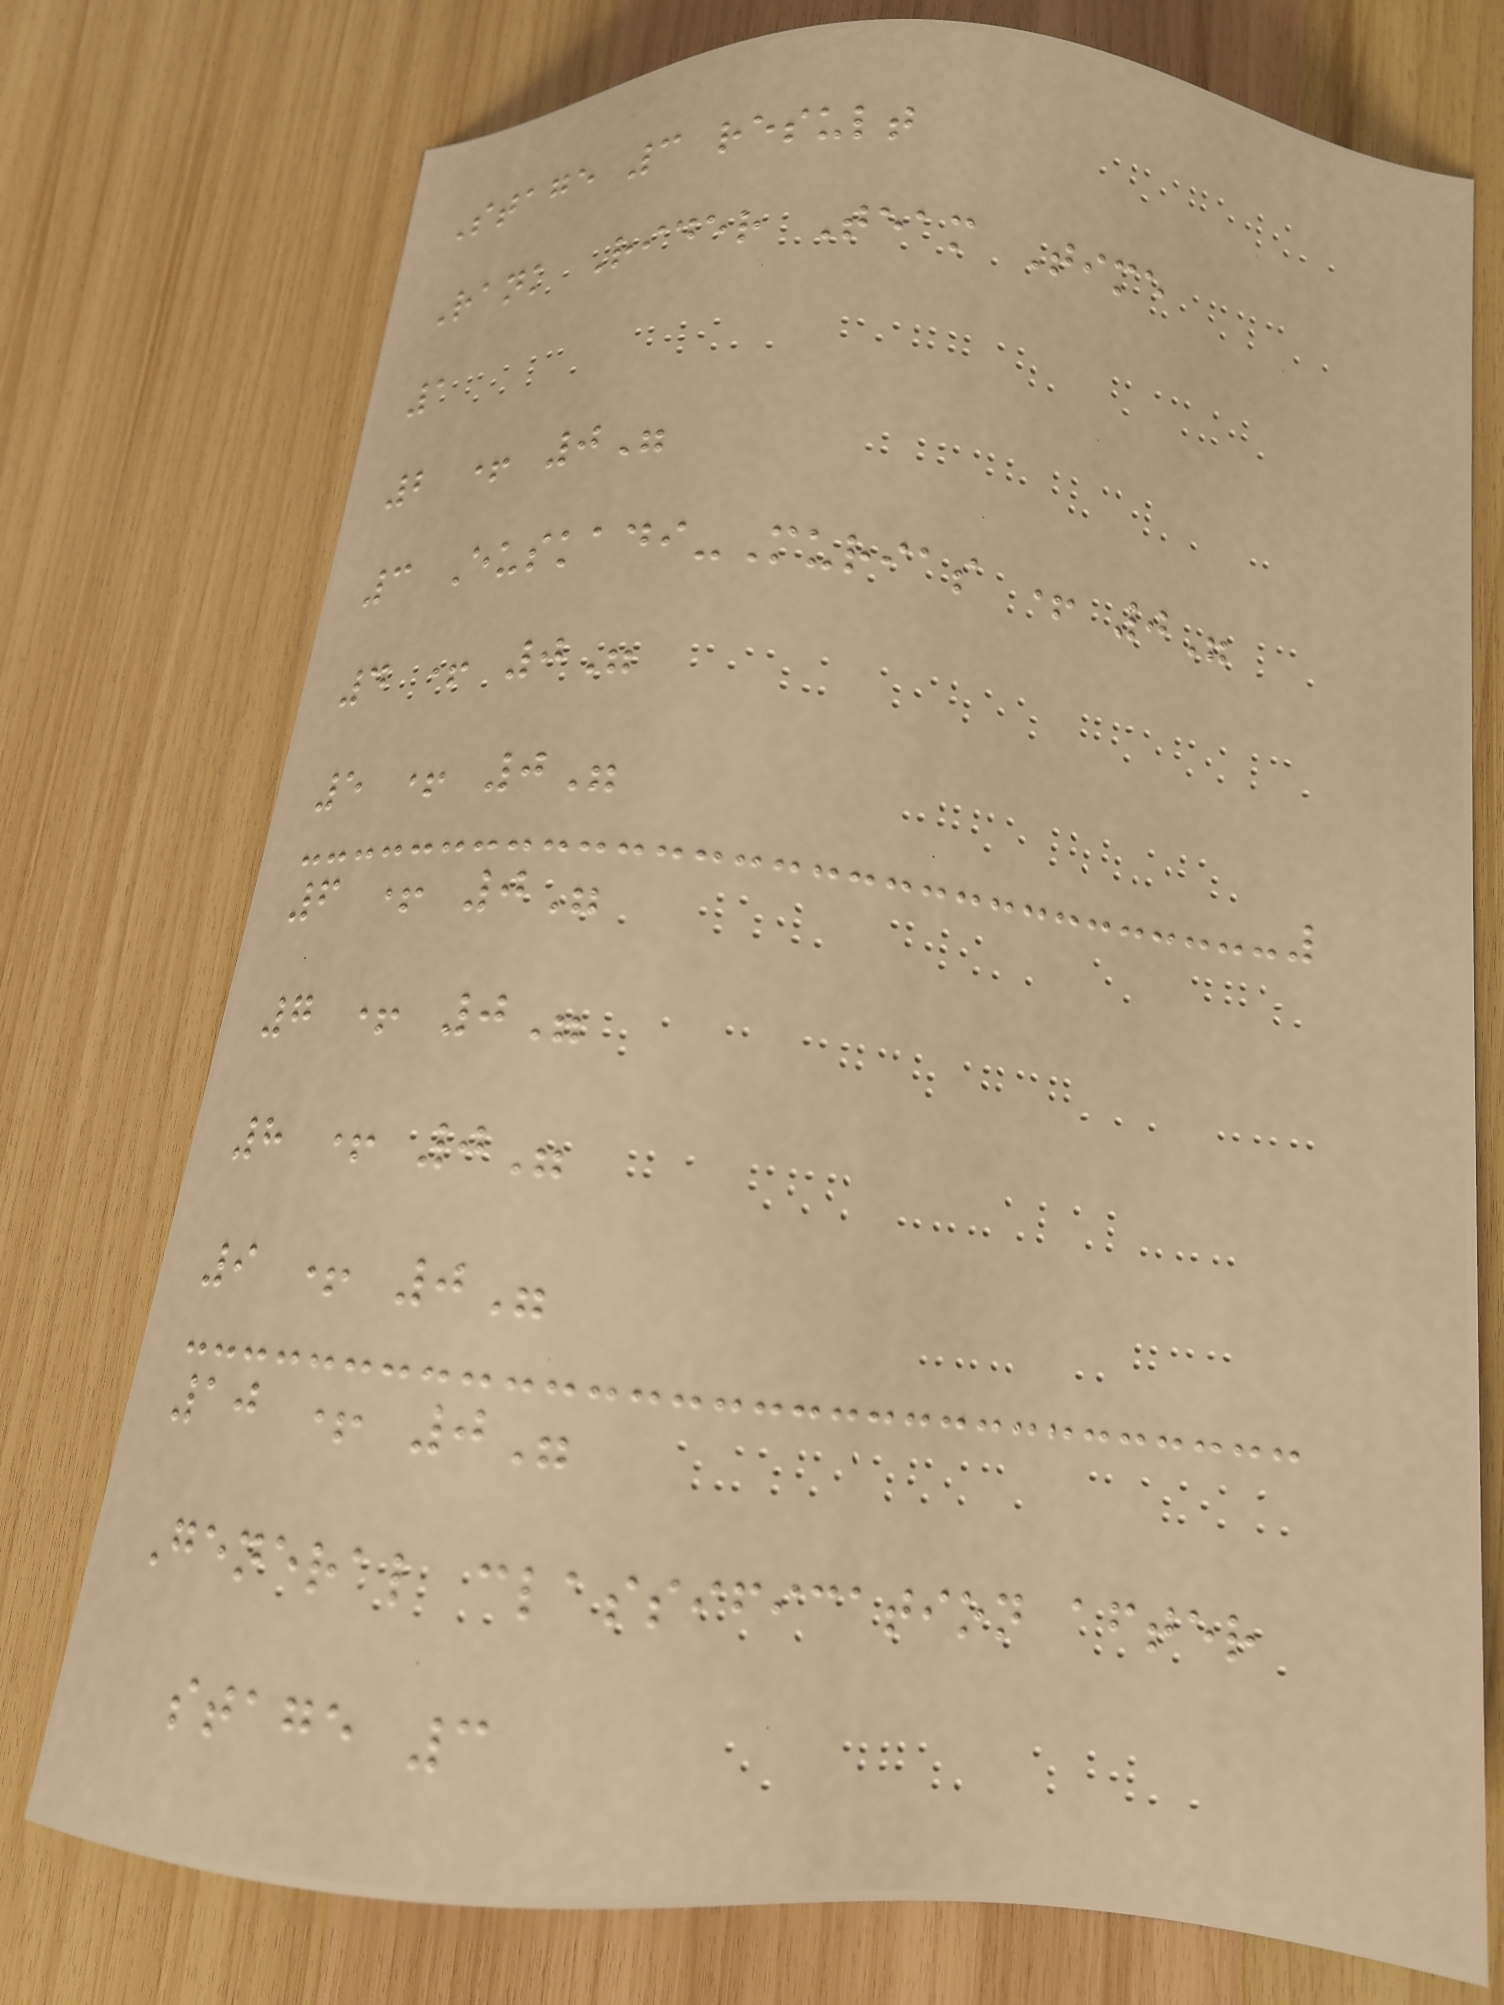Stage 3 result
Rank Rider Team Time
1
2 + 0"
3 Euskadi-Murias + 0"
4 + 0"
5 + 0"
6 + 0"
7 + 0"
8 + 0"
9 + 0"
10 + 0"
General classification after
stage 3
